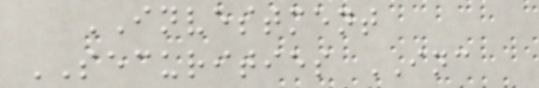INVESTMENT
SECURITIES INC
